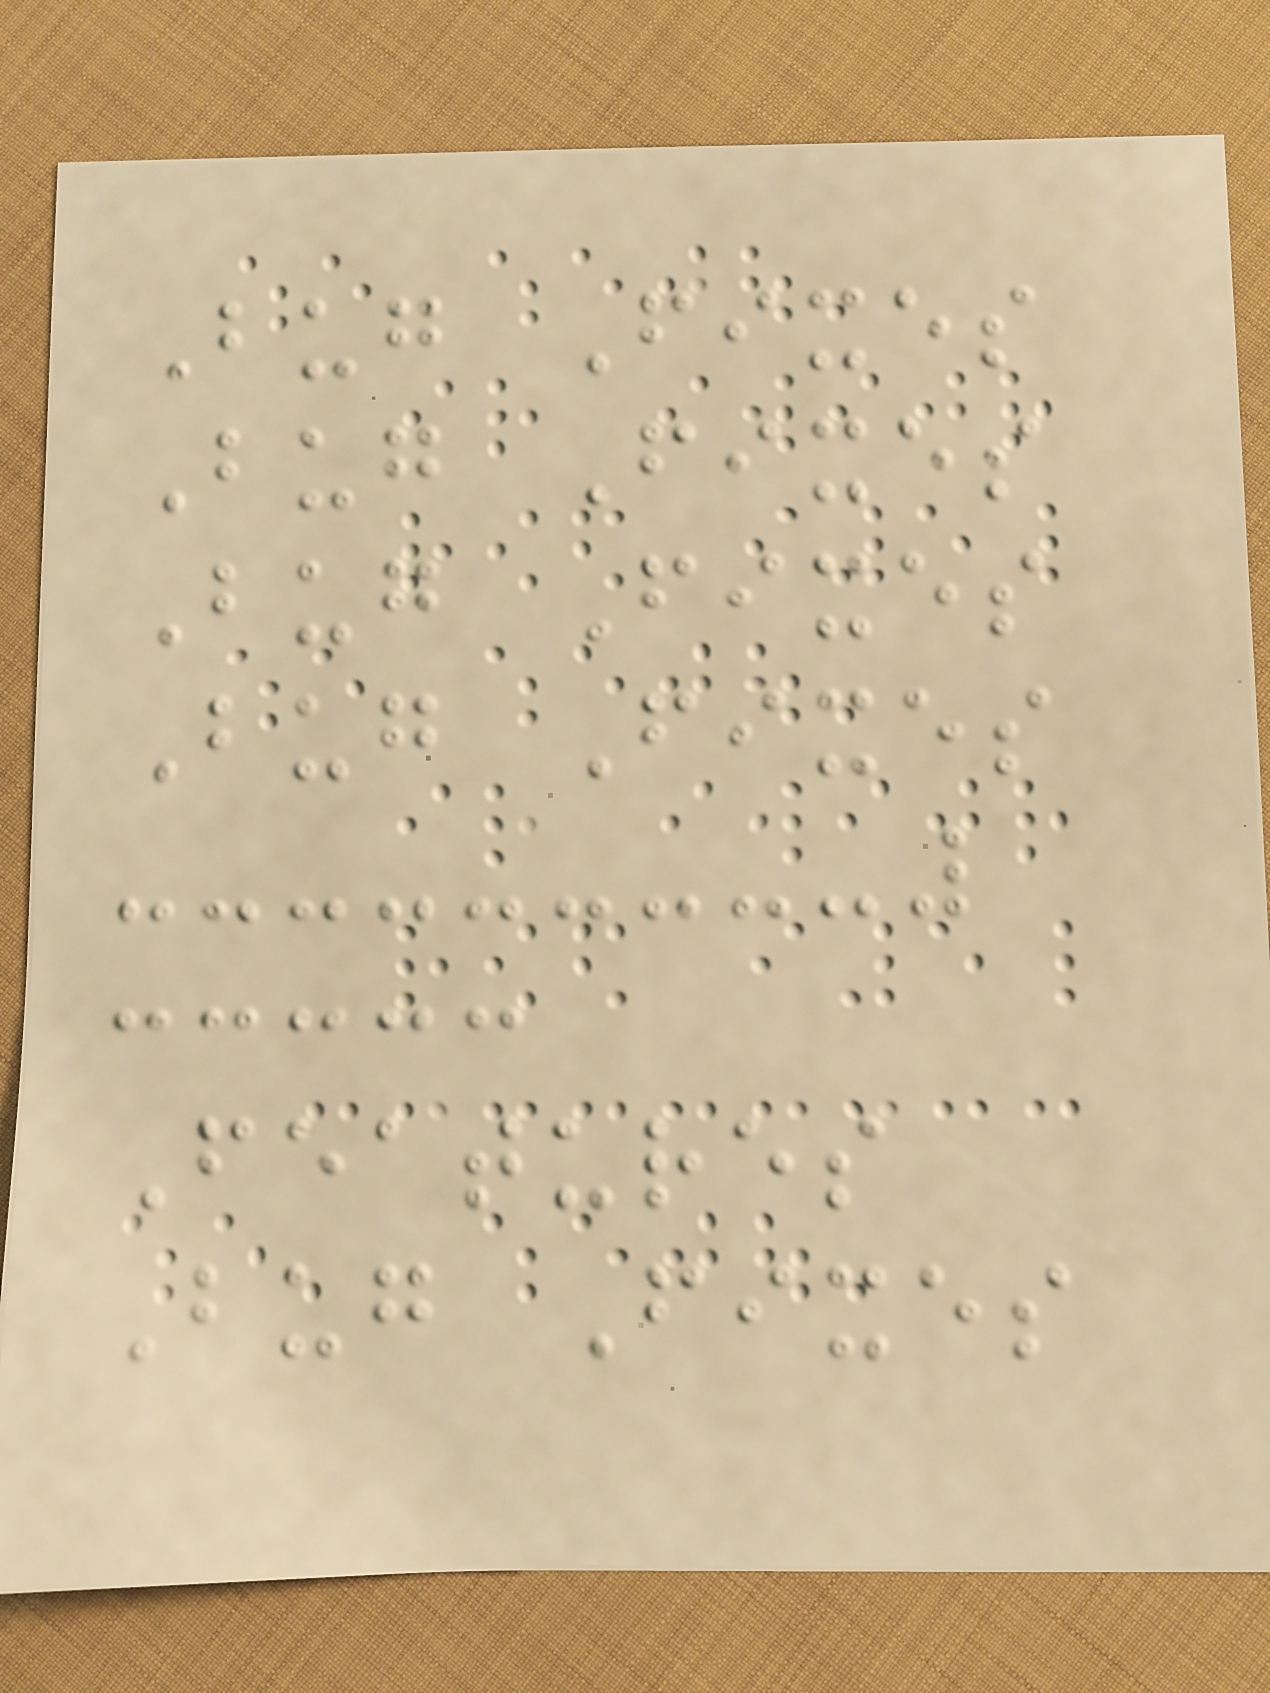Bug Fixes
Bug Fixes
Bug Fixes
Bug Fixes
Features
Bug Fixes
